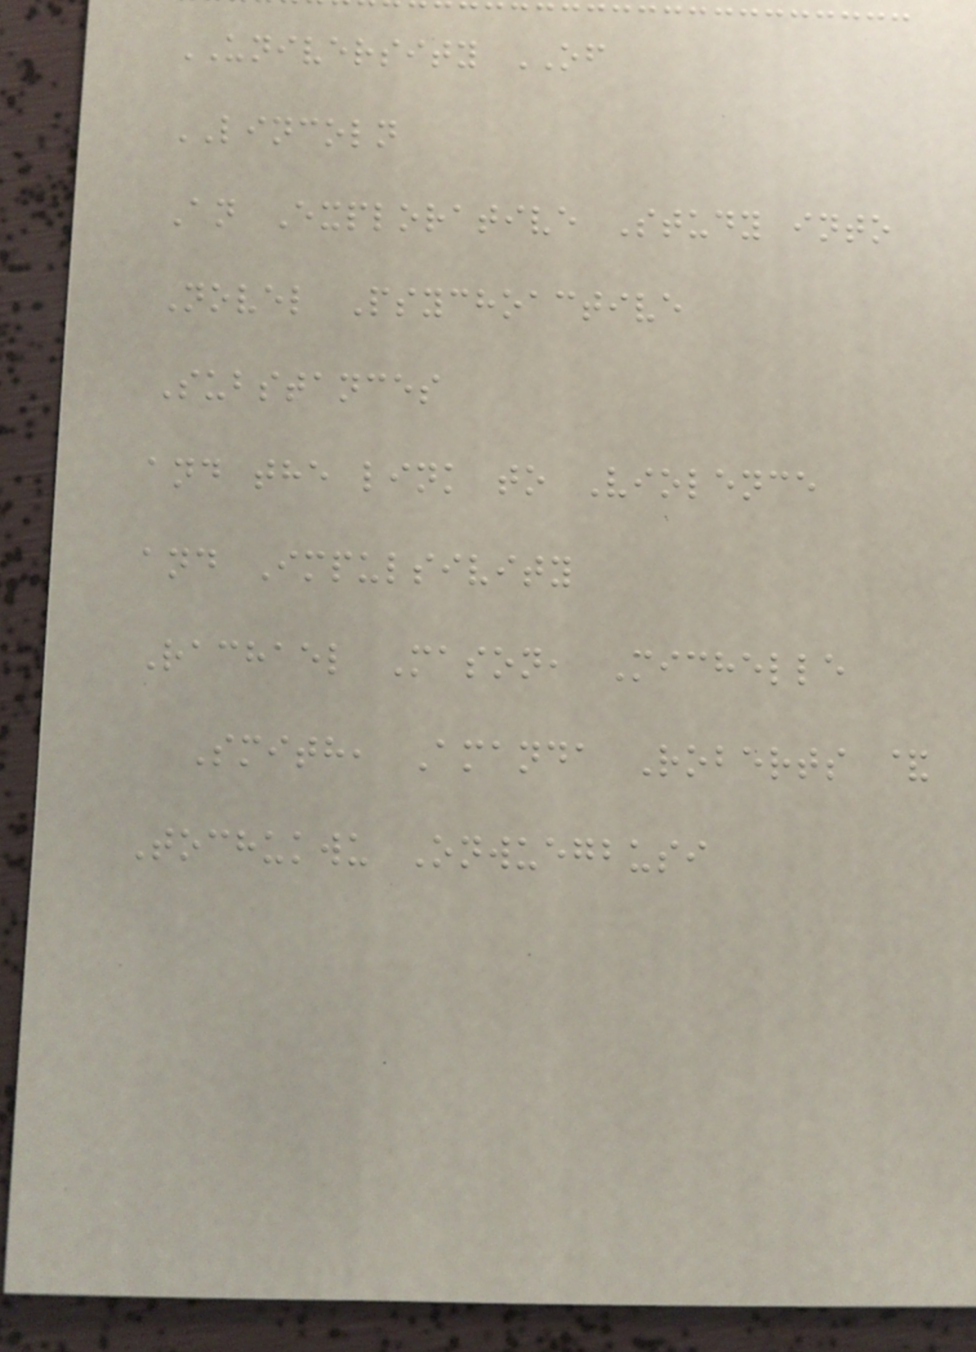UNIVERSITY OF
LINCOLN
An Explorative Study into
Novel Psychoactive
Substances
and the link to Violence
and Impulsivity
Rachael Mason, Michelle
Smith, Amanda Roberts &
Tochukwu Onwuegbusi
